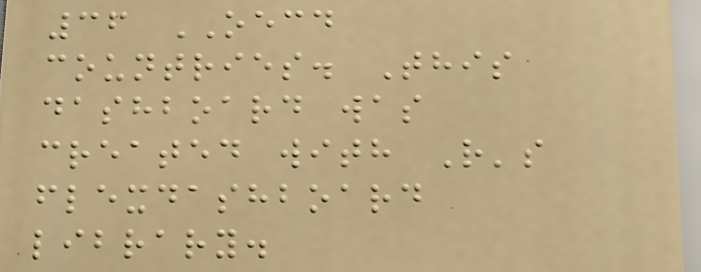36 OECD
countries. This
dashboard was
created with R's
flexdashboard
library.
